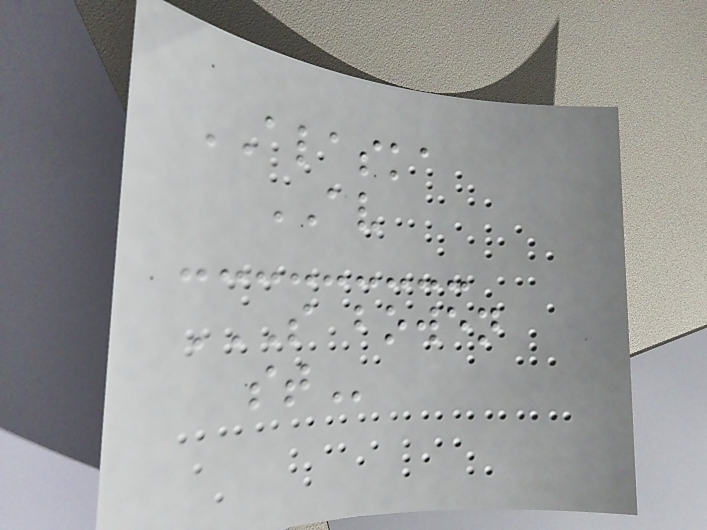ALASKA
AV
S BOWEN
ST
